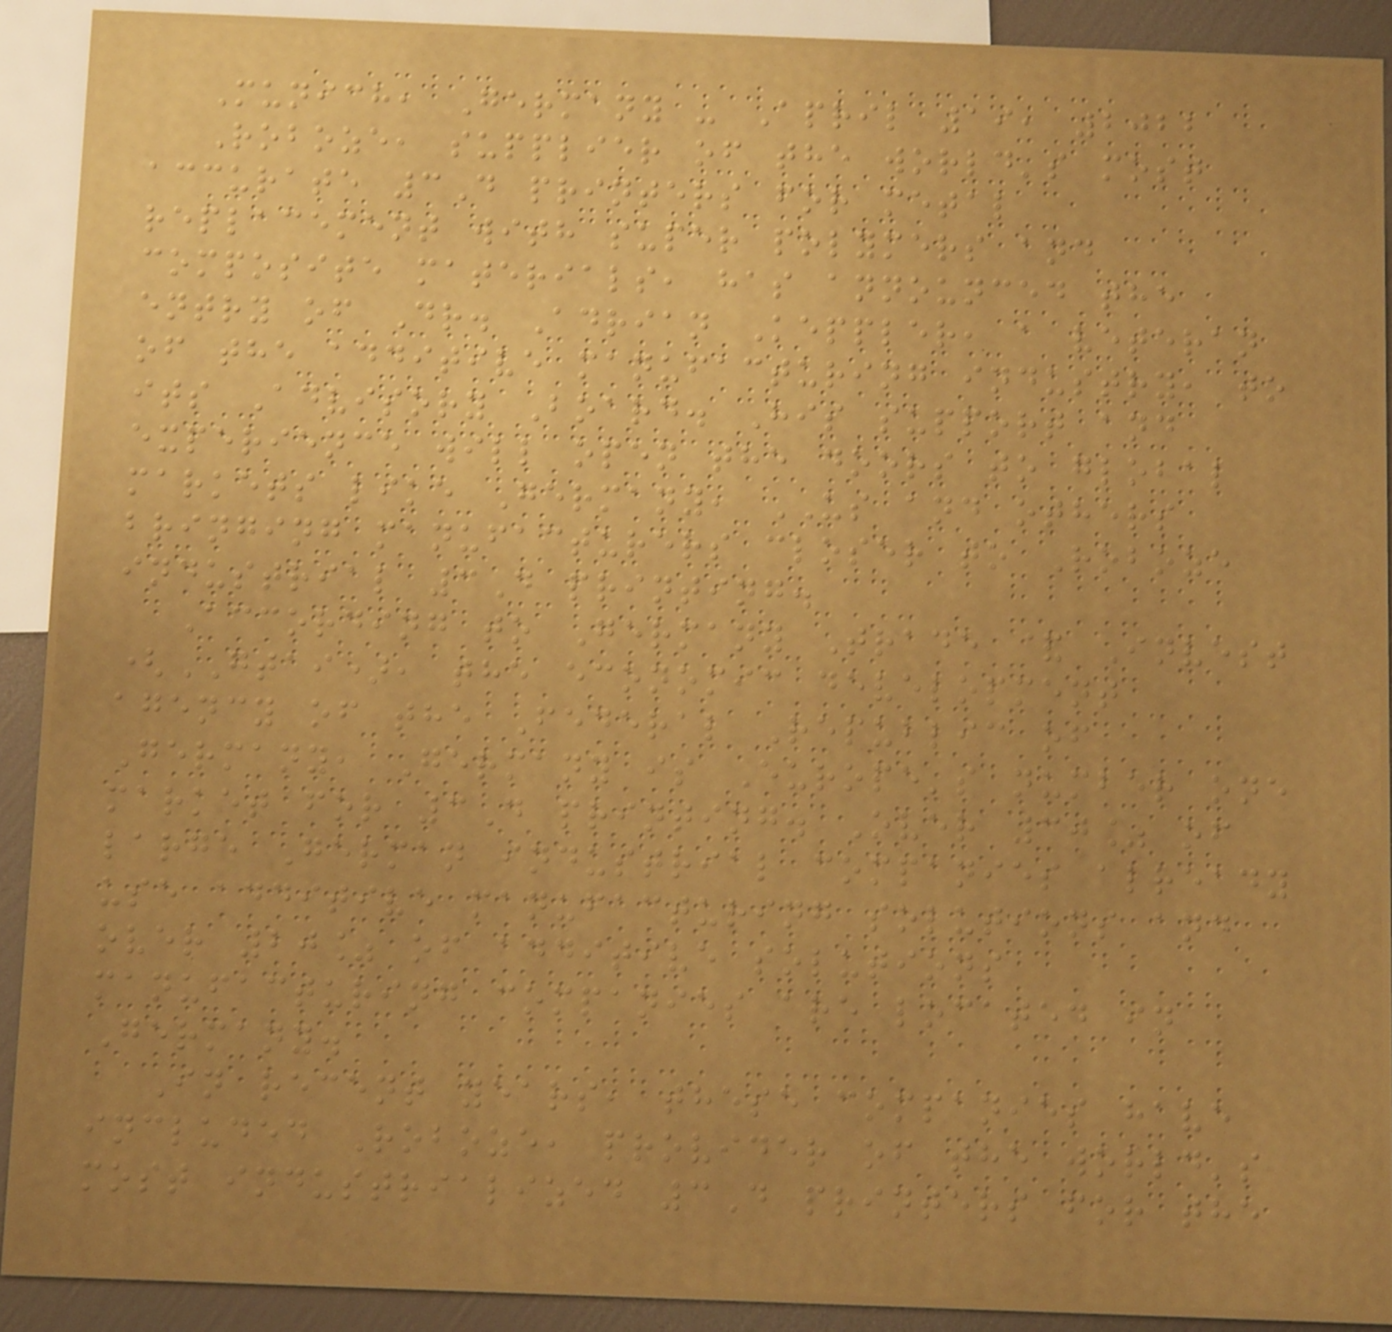Munich, Germany - April 19, 2022
Roboze, supplier of the world's most
accurate 3D printers for metal
replacement with super polymers and
composite materials, has announced the
entry of Dr. Adrian Keppler, a veteran
of the additive manufacturing industry, to
its Advisory Board. His support and
experience will open the doors to global
markets like Germany, US and others
bringing manufacturers closer to Roboze
industrial 3D printing.
According to Germany Trade & Invest
(GTAI), the economic development
agency of the Federal Republic of
Germany, Germany is Europe's number one
market for 3D printing. Over 30% of
large German industrial companies already
use additive manufacturing solutions and
over 20% of additive solutions
manufacturing companies are located in
Germany.
In recent years, these companies have
included Roboze, provider of the world's
most industrialized 3D printers for the
